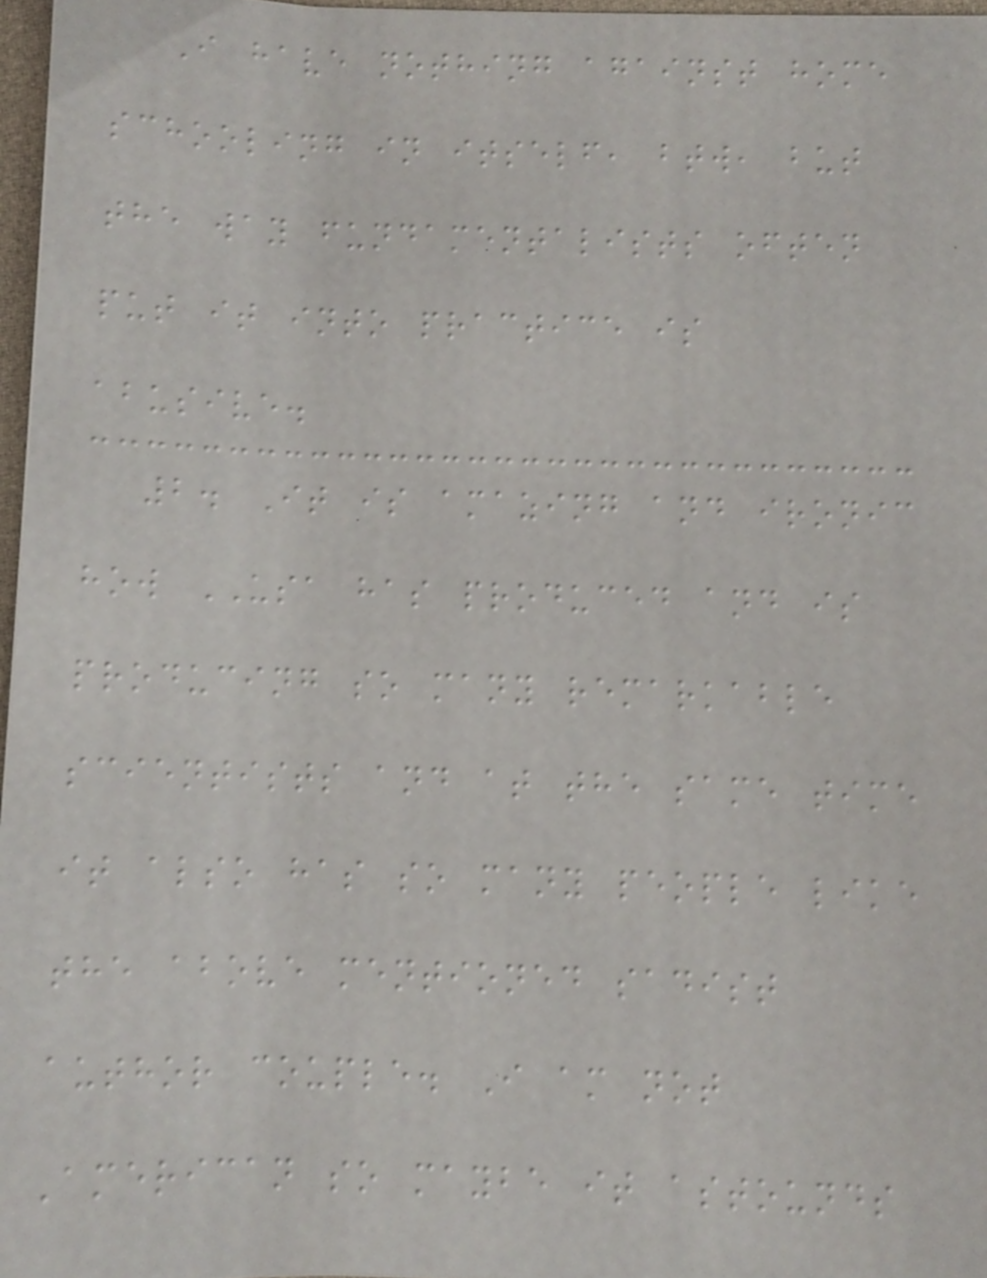I have nothing against home
schooling in itself, btw, but
the way fundamentalists often
put it into practice is
abusive.
2. It is amazing and ironic
how USA has produced and is
producing so many remarkable
scientists and at the same time
it also has so many people like
the above mentioned sadist
author couple. I am not
American so maybe it astounds
